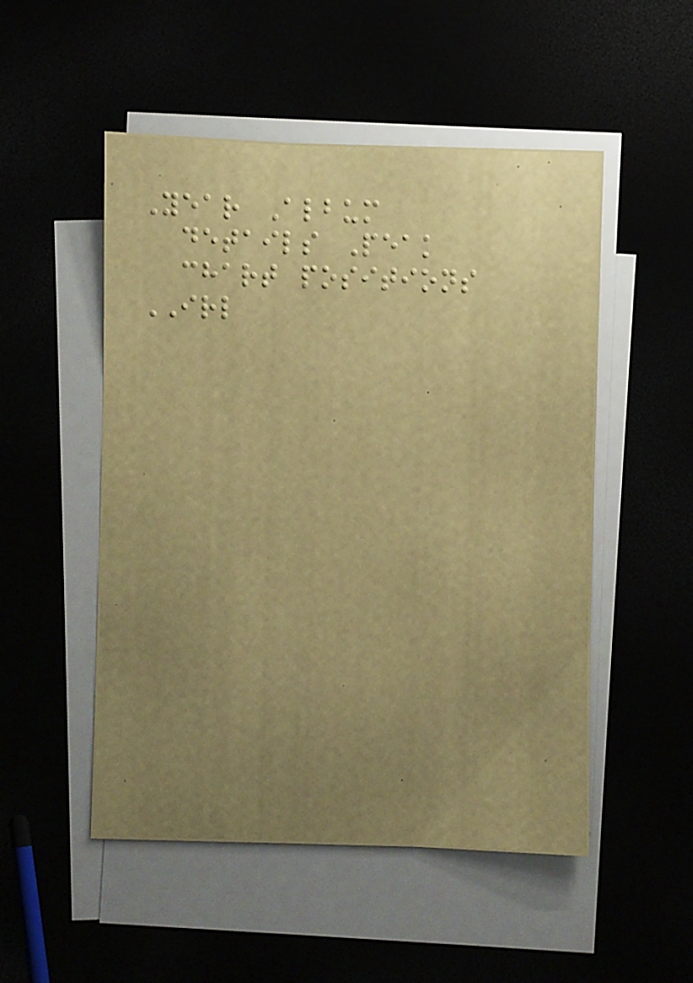Year Album
details Peak
chart positions
IRL
